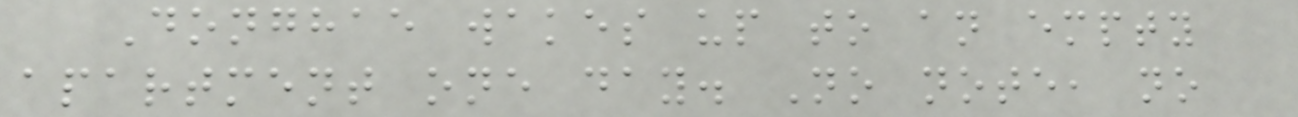Donghae wakes up to an empty
apartment one day. No note, no
